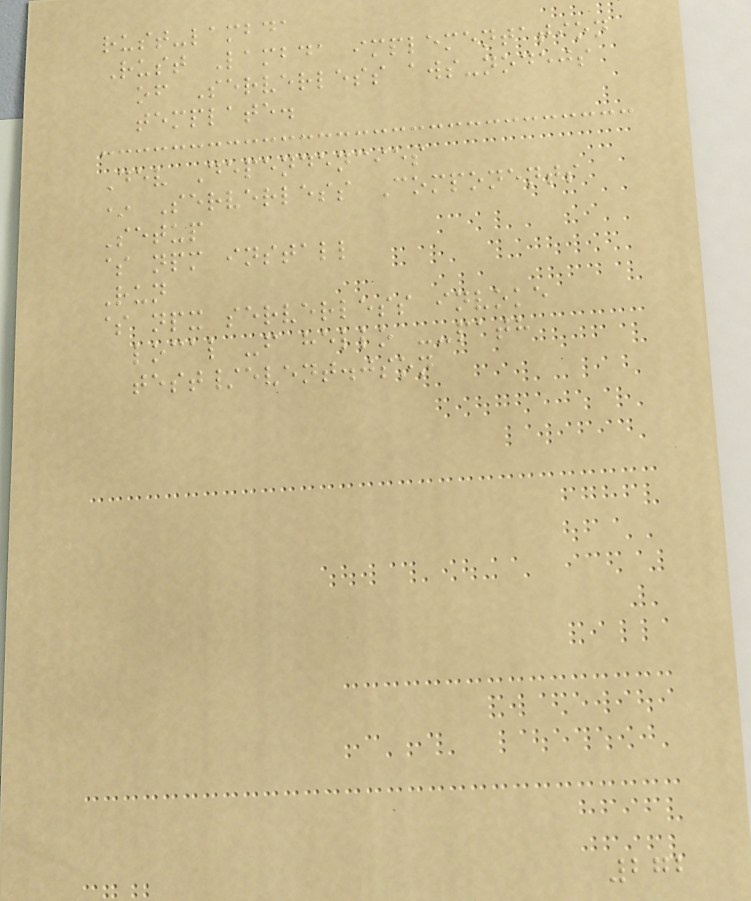rust-lambda
Rust Lambda implementation
of Serverless aws-nodejs
template.
Dev Dependencies
* Serverless Components
Setup
$ npm install
Run
$ npx serverless invoke
local -f hello --path
test/event.json
272
